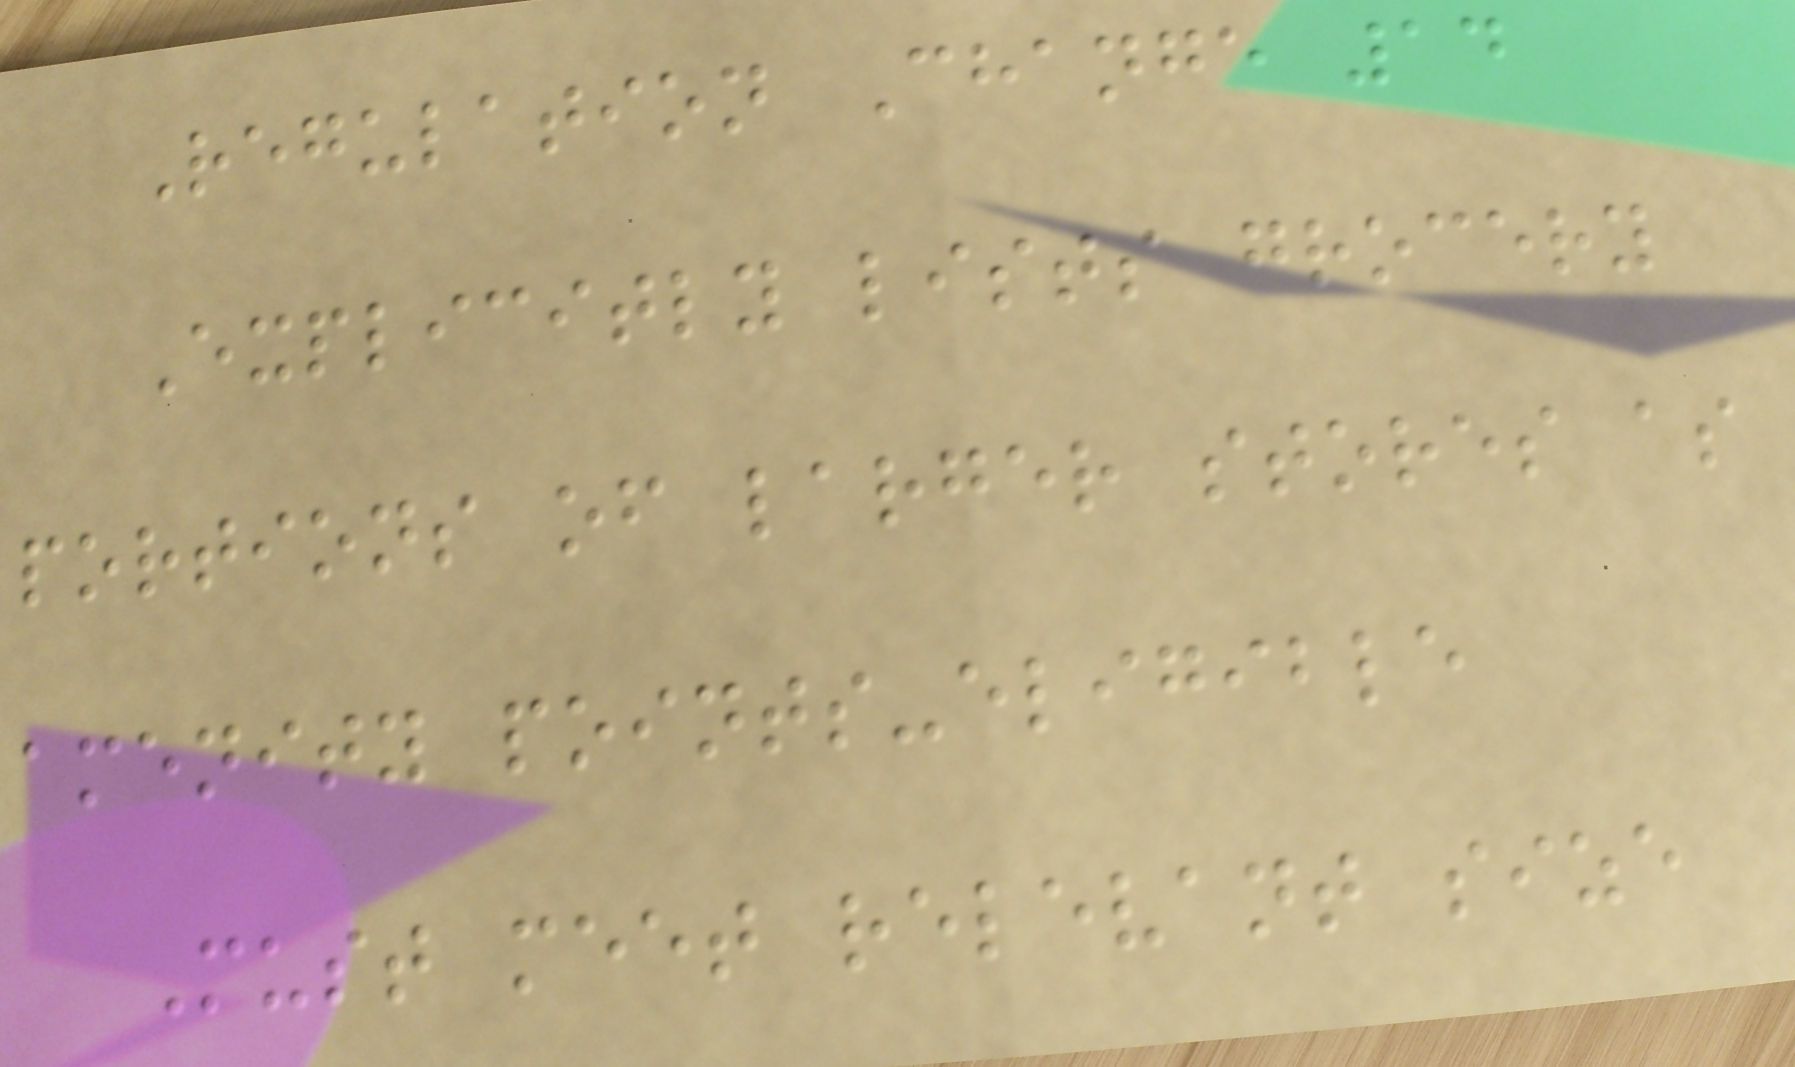Regulation Change 14
Explicitly lists grocery
portions of larger stores as
amenity points-eligible
Must meet relevant size
